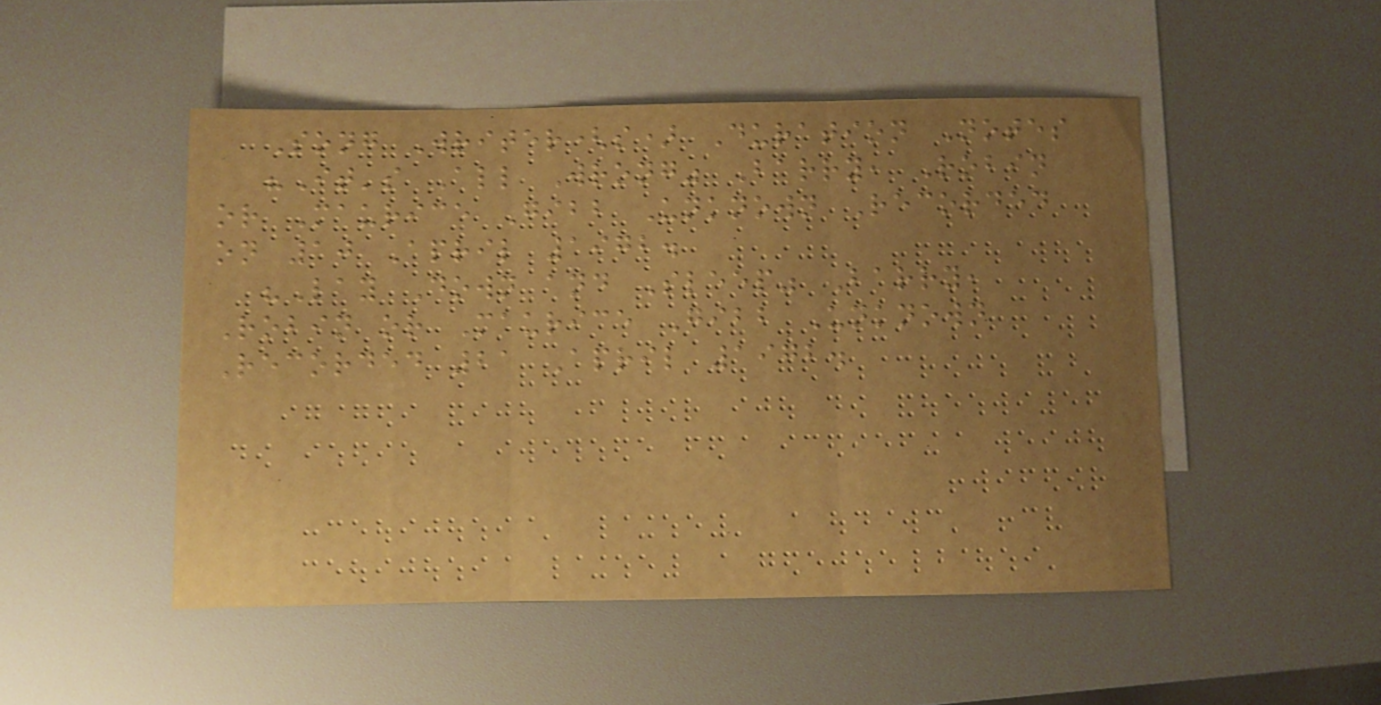Song Writer(s) Duration Notes
"It's All Wrong" Barry, Robin
or Maurice Gibb Unknown Recorded
on 10 April 1972.
"Lay Down and Sleep" Barry,
Robin or Maurice Gibb Unknown
Recorded 21 April 1972.
